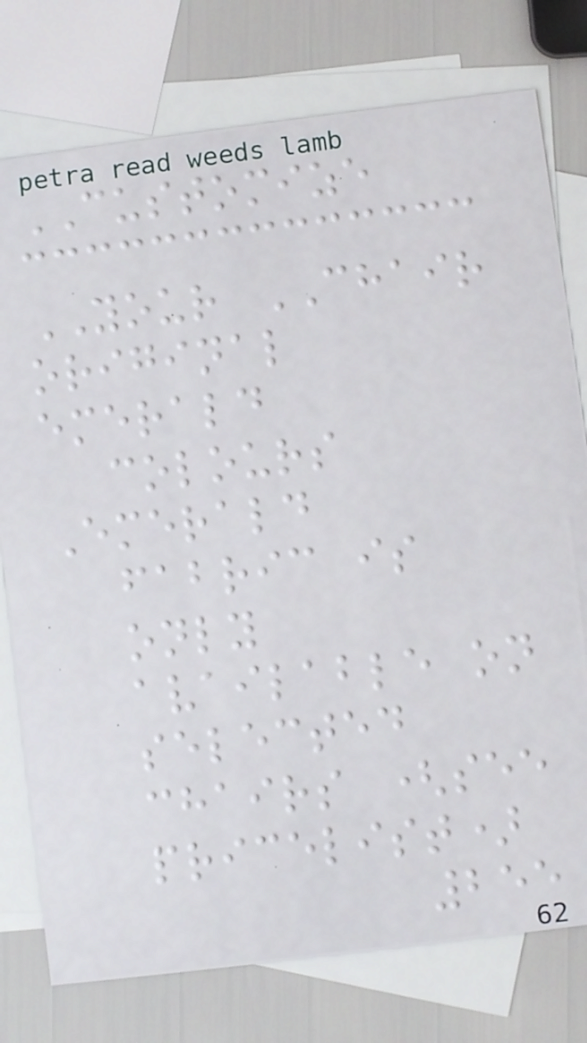CUSTOMIZE
YOUR CHAIR
original
emerald
colours
Emerald
fabric is
only
available on
selected
chairs (see
pricelist)
255
